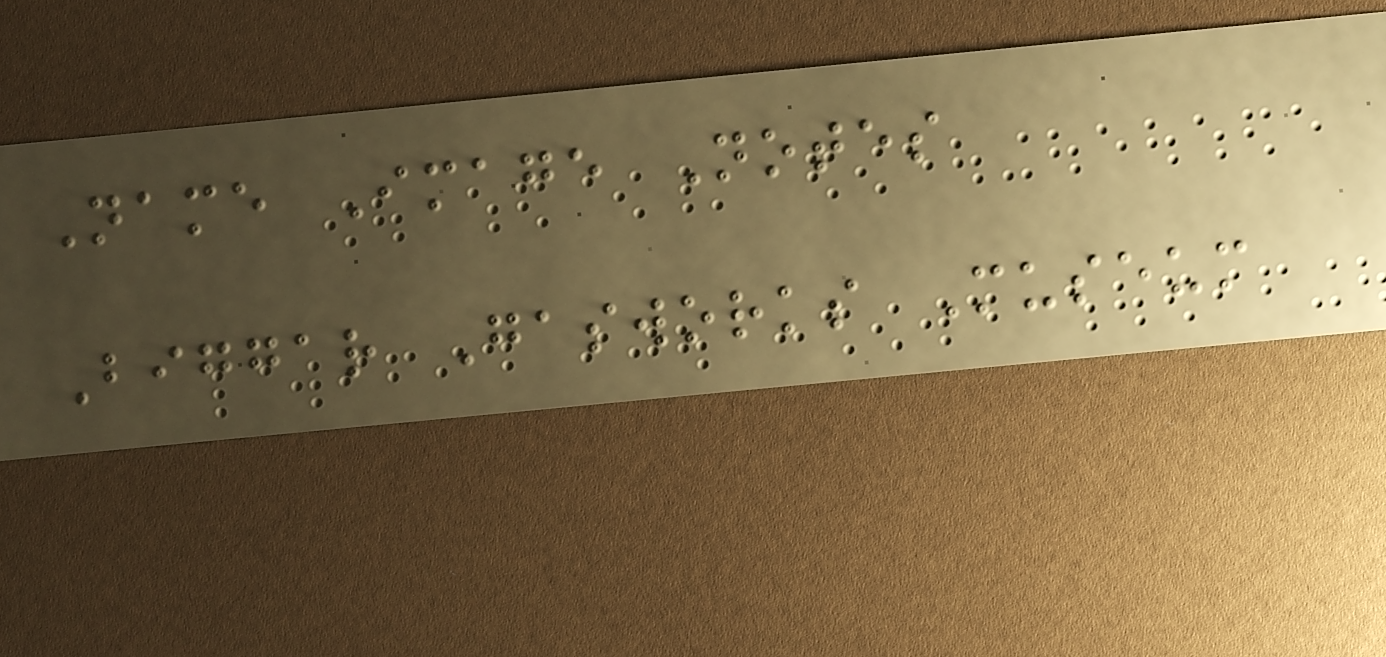Name Image Notes
Biggar Gasworks Museum
